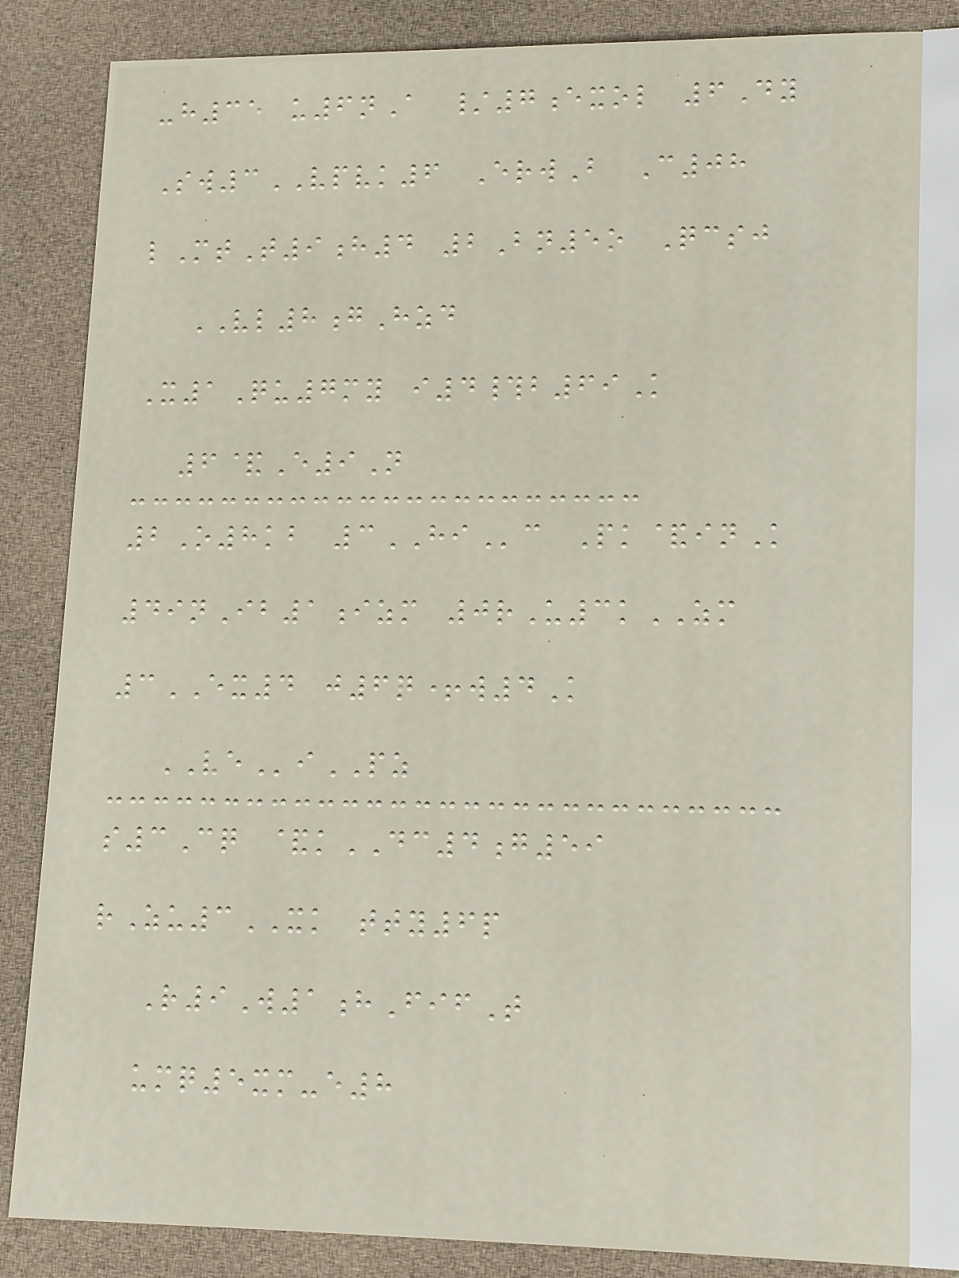-h35 u6nA /7exol 6Dy
Sw3VPVK6 ErwB C08
lMtT9h4 2Bn5o Qcsj
VL8gHzd
X1Qu7my i4#b69K
6&E9N
2O8kb 3HIc Pk&inK
49nIb1izm 0rU3kZM
3EX4 j6q+w4K
VEiPZ
s3Cq &kDC4g59
rZu3XK tty6p
R9W1hFifT
umq5xm-e8
